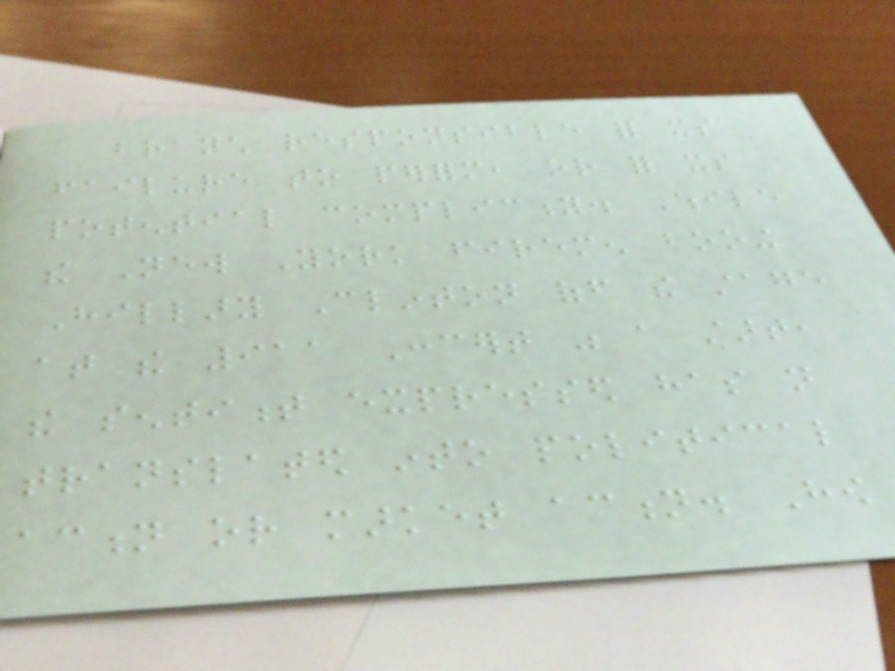branch responsible for its
failure to perform, or for its
potential complicity. While
the New York firemen booing
Hillary Clinton off the stage
at the 911 Concert was a start,
the sentiment expressed has not
translated into political
action or market action. How
